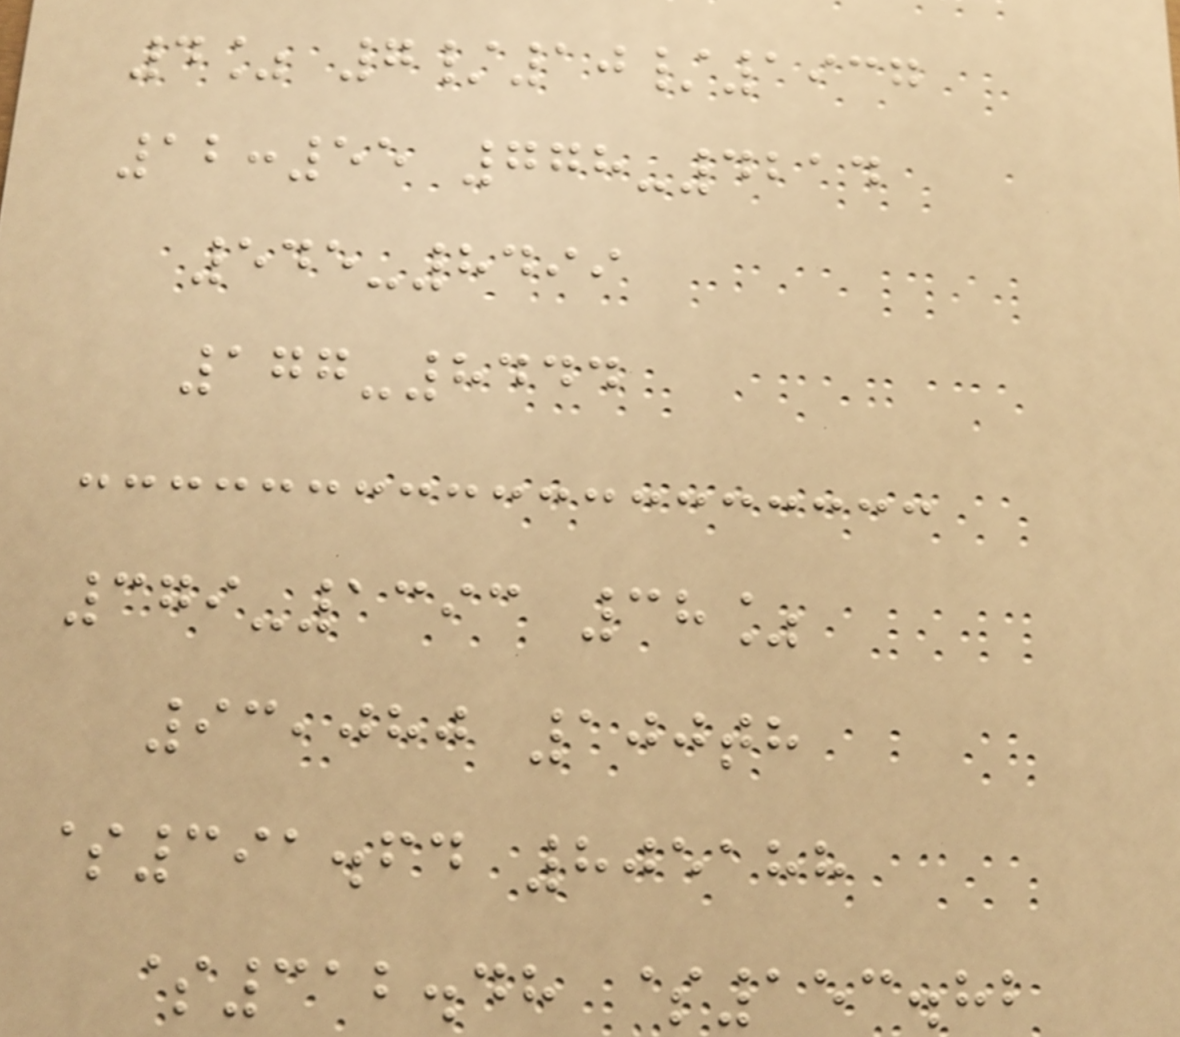4% 7/10/1937
12:55 778-4214
545-8499
177-8444
379-1393 38%
93,080 100th
$391.64 805188
$312.48 $153.82
